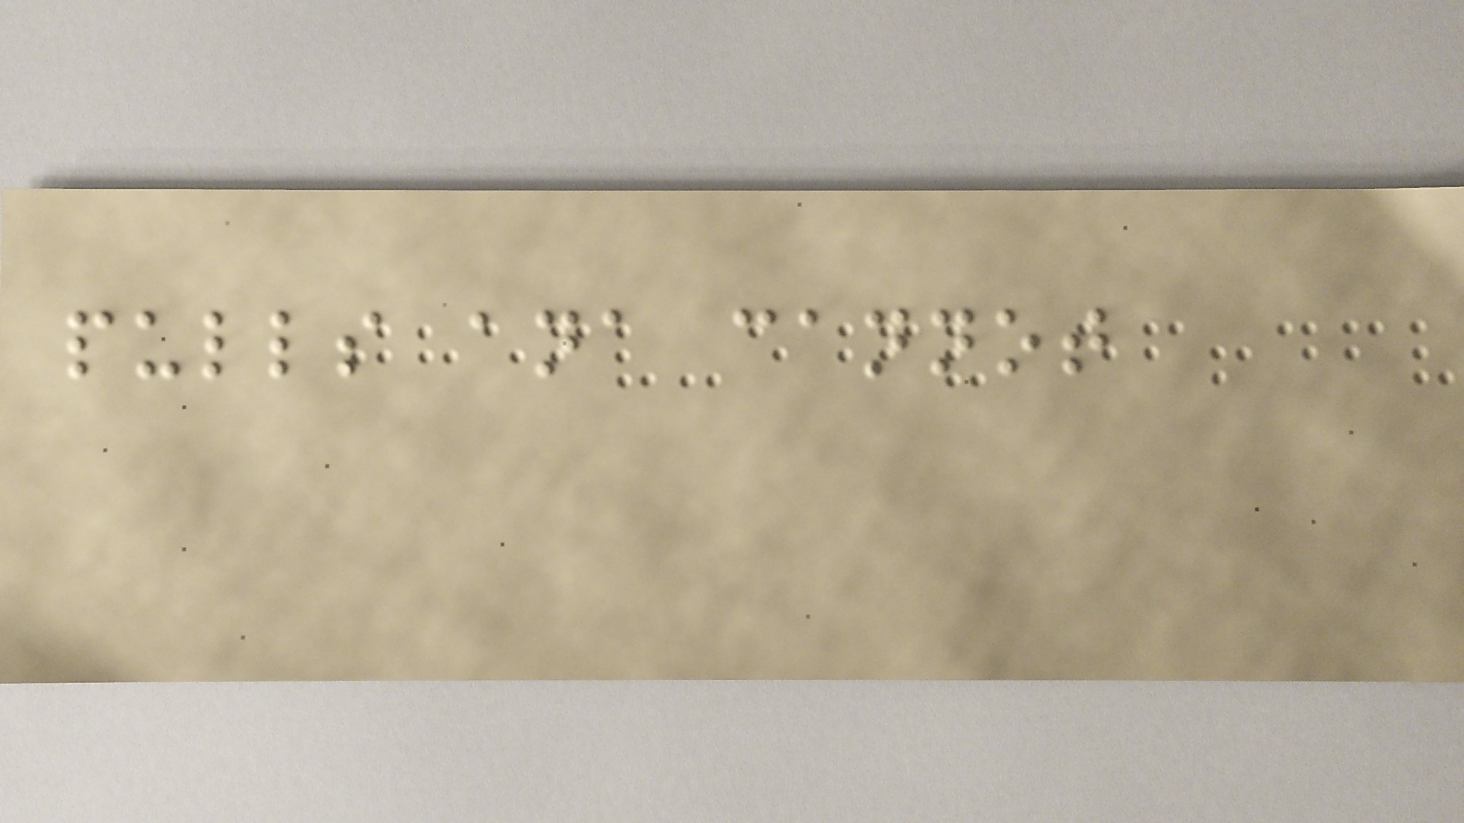pulls ana cannot
